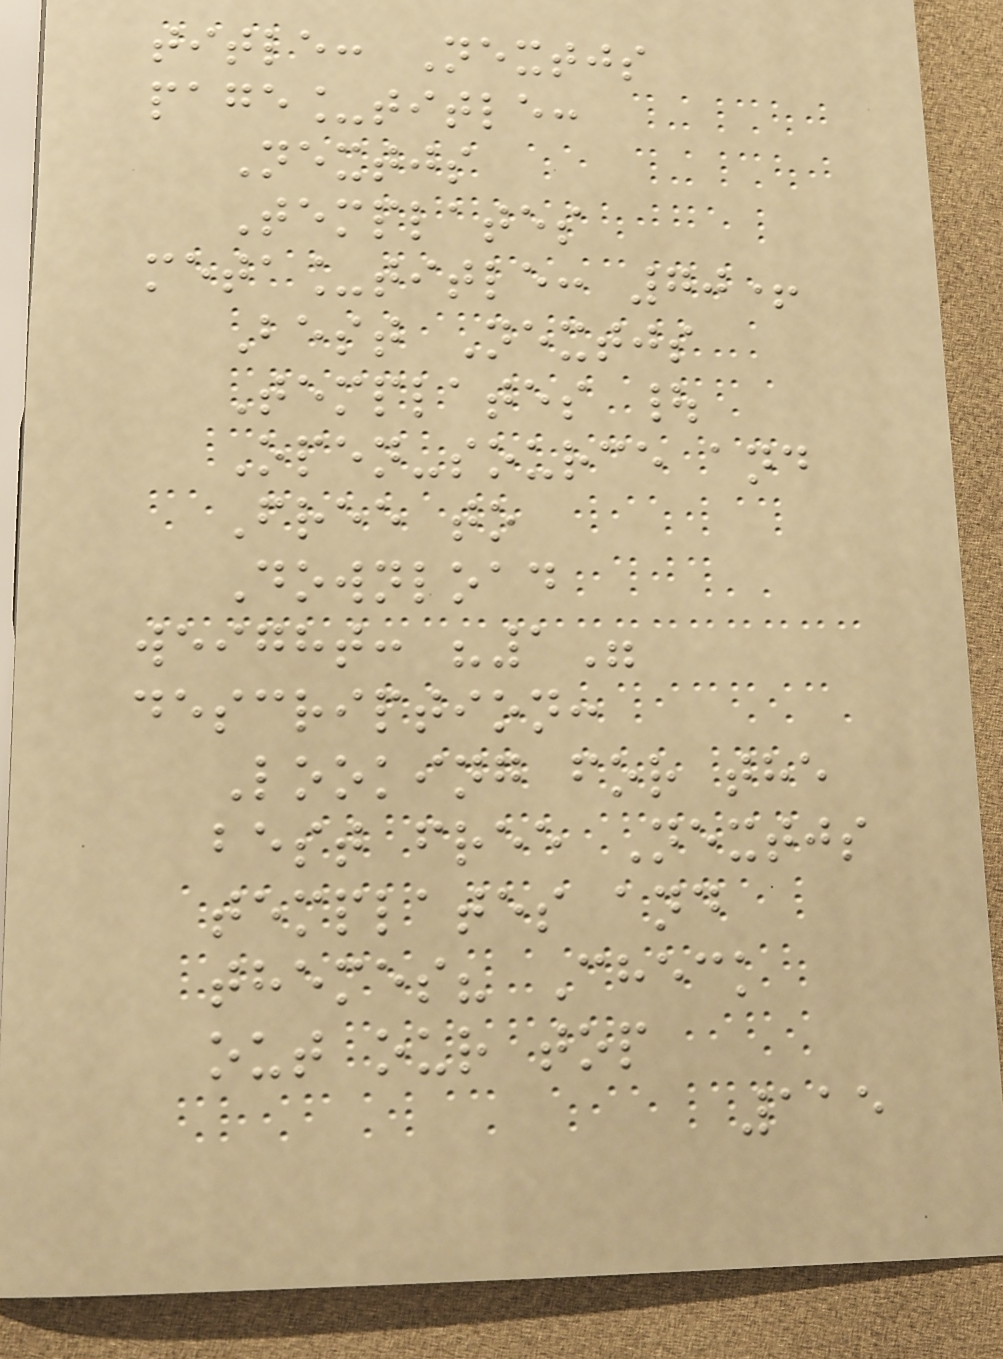title: Nextjs
page_title:
Nextjs
Templates
meta_title: 70+
Best Nextjs
Templates |
Open-source and
Free to
Download
weight: "1"
description:
Looking for the
best free Nextjs
templates and
themes? Check
out our top
115
